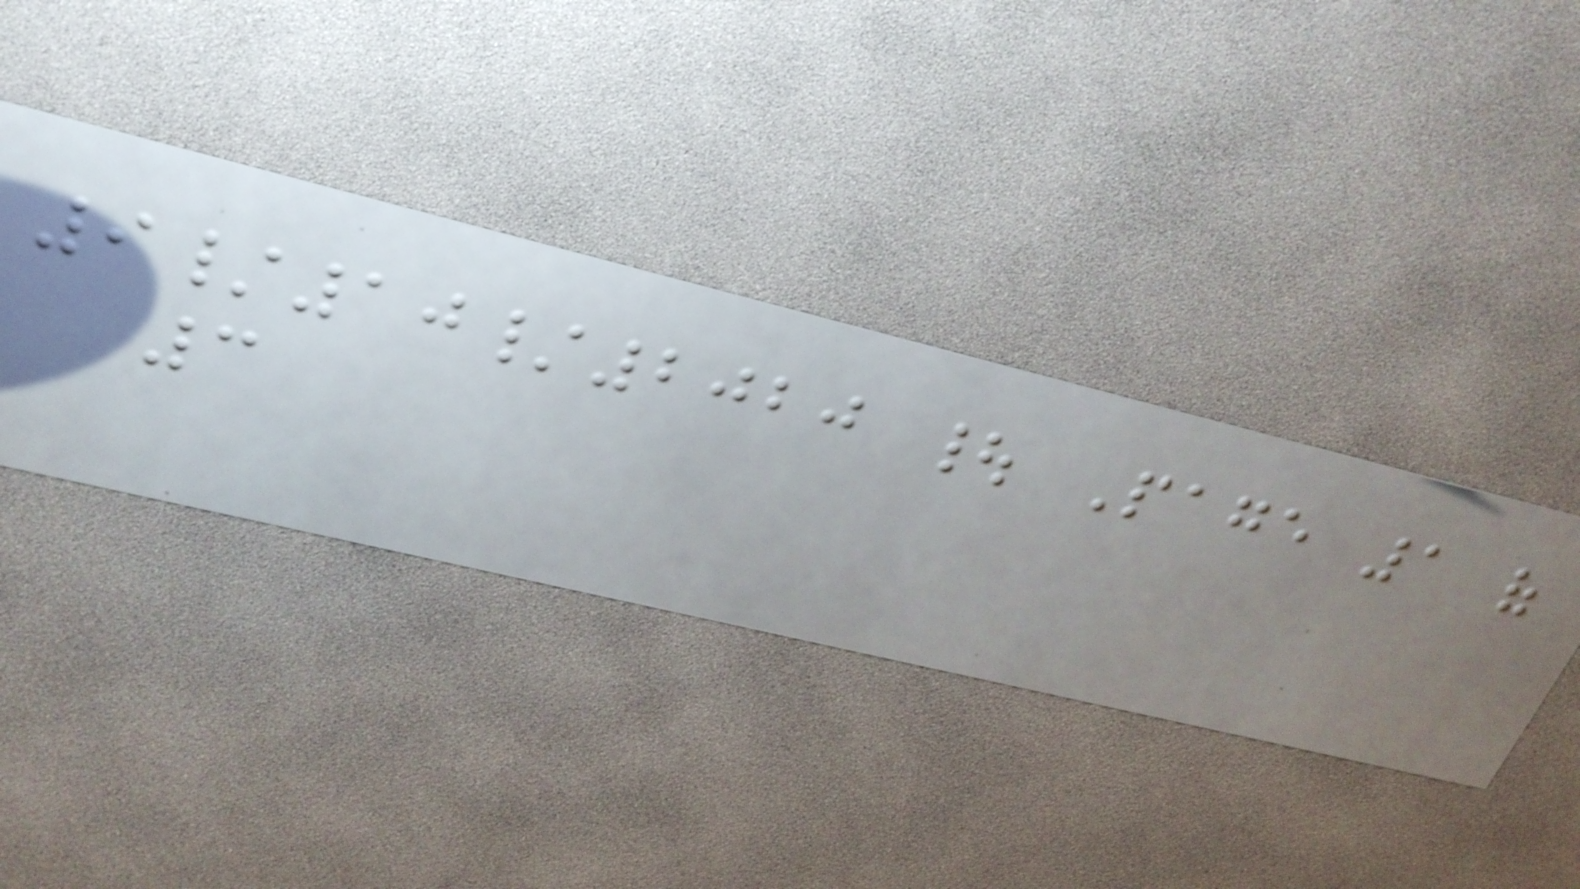9/10/2020 | Page 1 of
3
